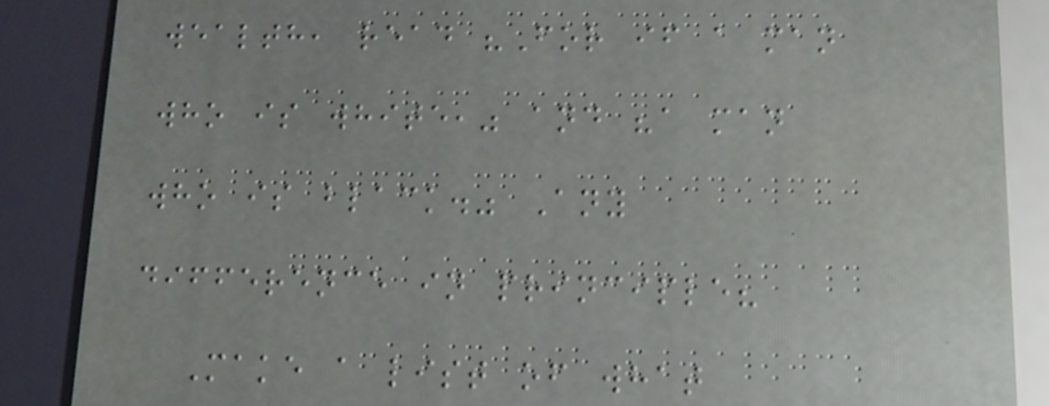wealth, read "For if a man
who is white," and "a man
who is black." Any
difference in principle?
Make a list of what
